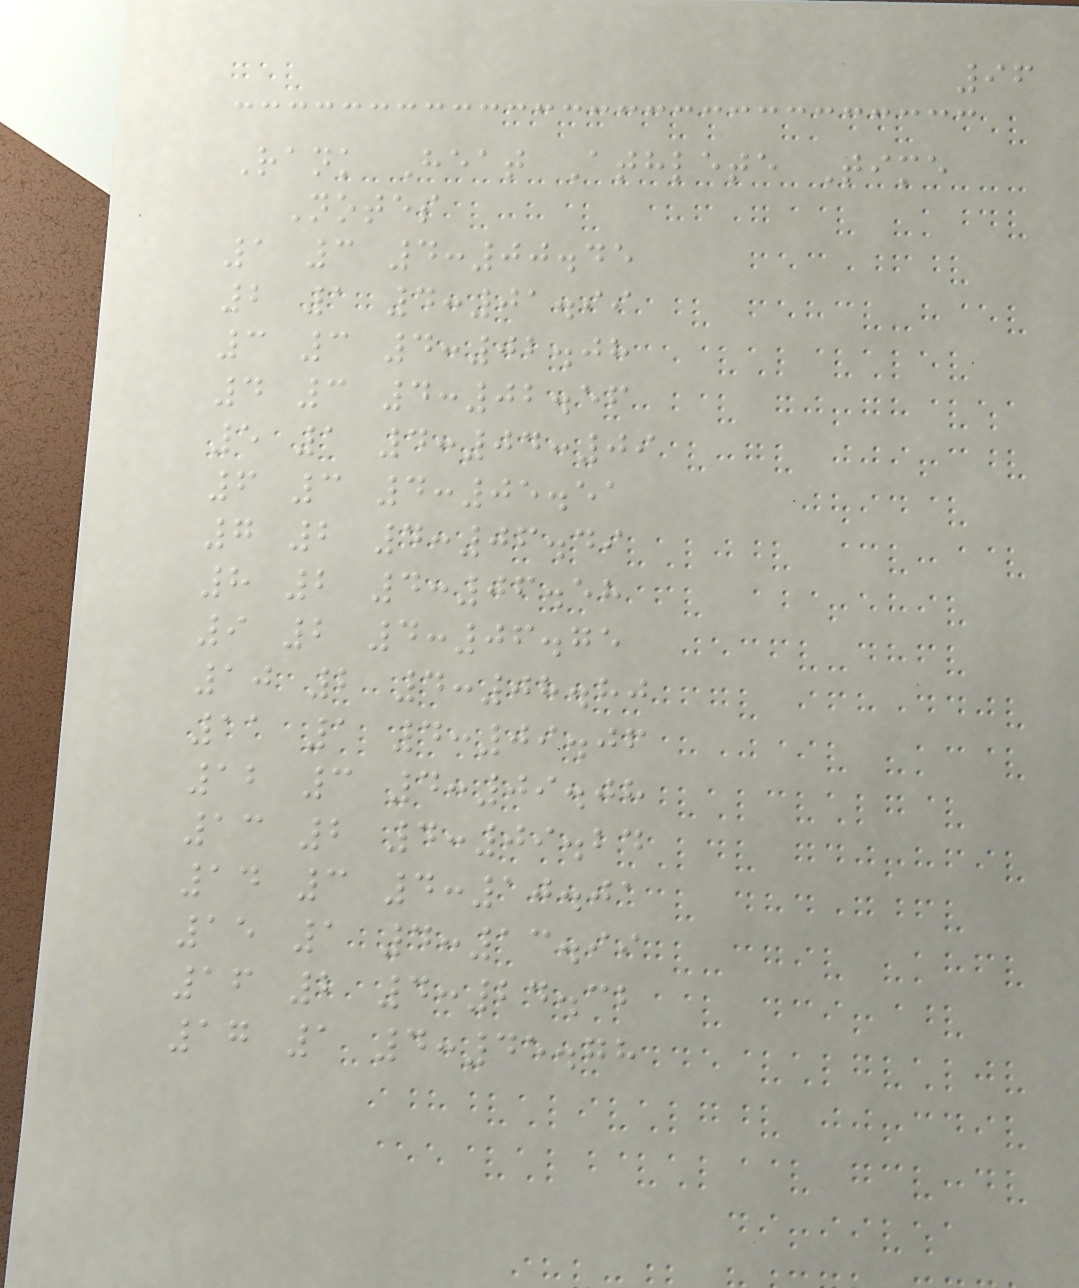96
Rank Heat Athlete Time
Notes
1 3 4:00.45
2 1 4:01.99
3 3 4:02.08
4 3 4:02.56
5 1 4:04:09
6 3 4:05.51
7 2 4:06.49
8 2 4:06.58
9 2 4:06.75
10 2 4:08.80
11 1 4:09.06
12 3 4:09.08
13 2 4:09.24
14 3 4:10.01
15 1 4:13.99
16 2 4:24.32
17 1 4:45.78
